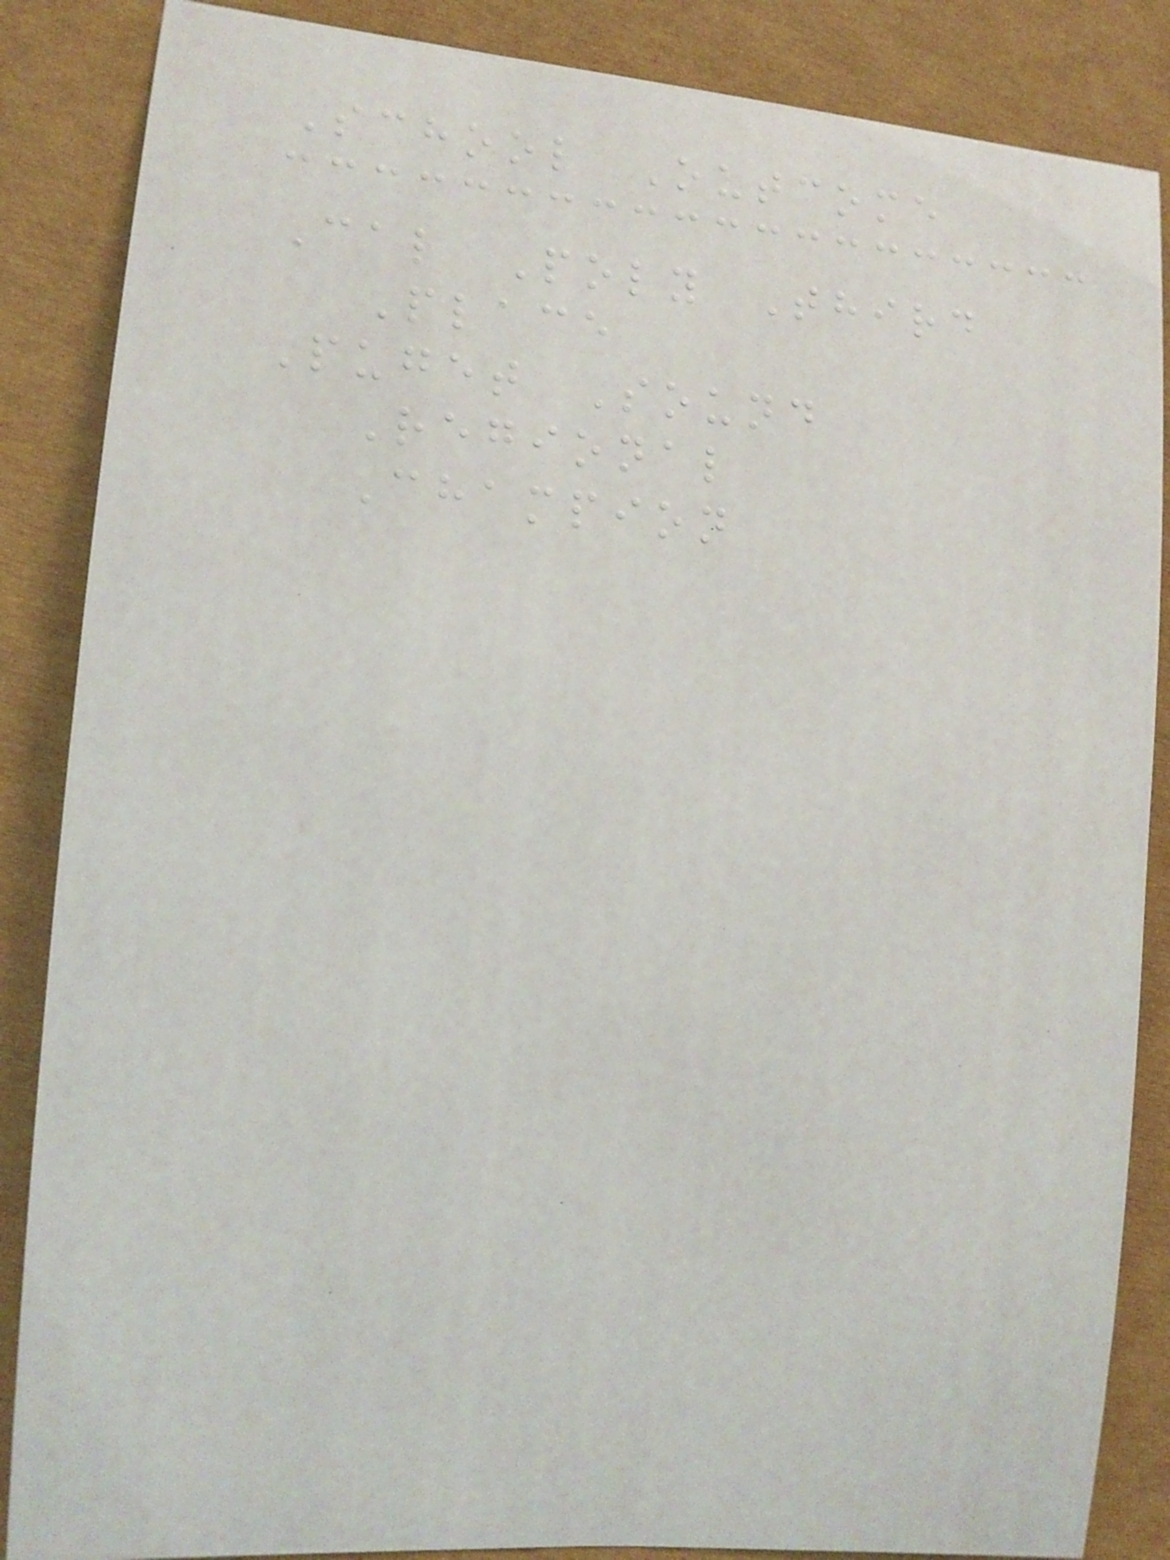School Outcome
Cal Poly Third
Place
Puget Sound
Regional
Champion
